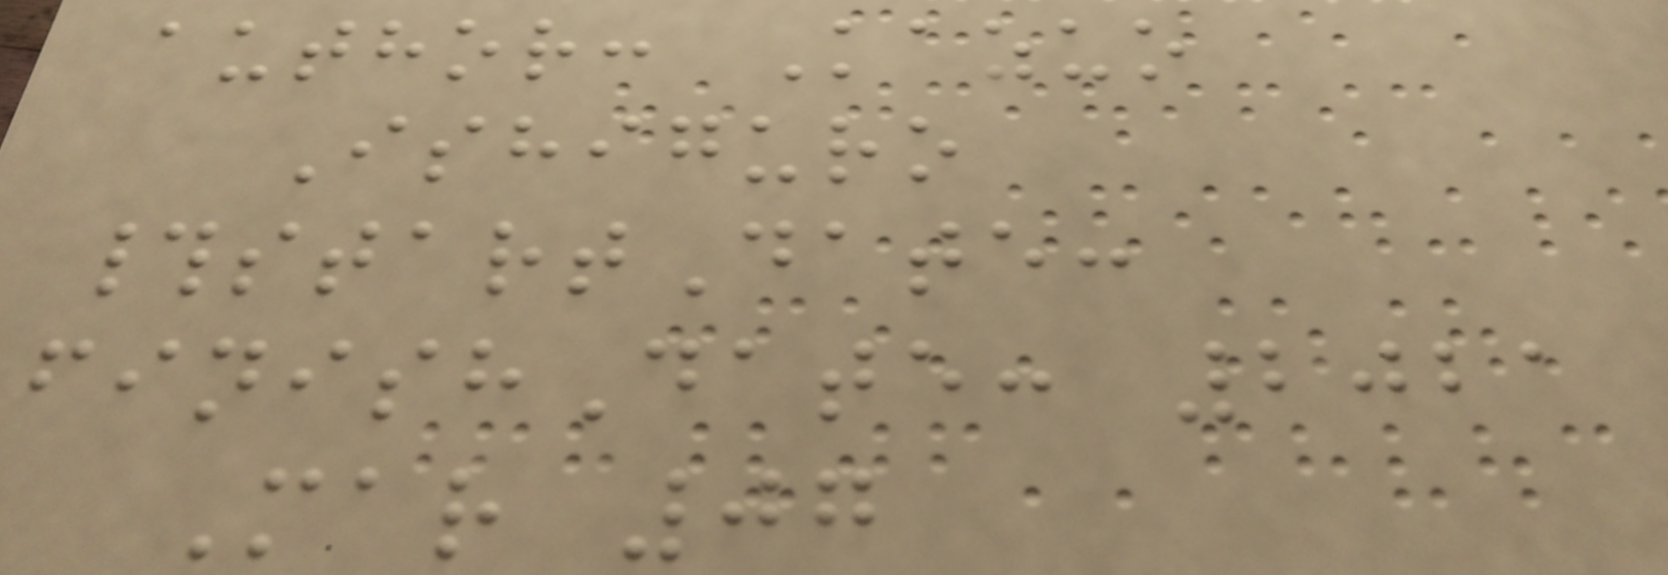author: Kazuo
Ishiguro
#startDate:
finishDate: 2021
Mar 07
